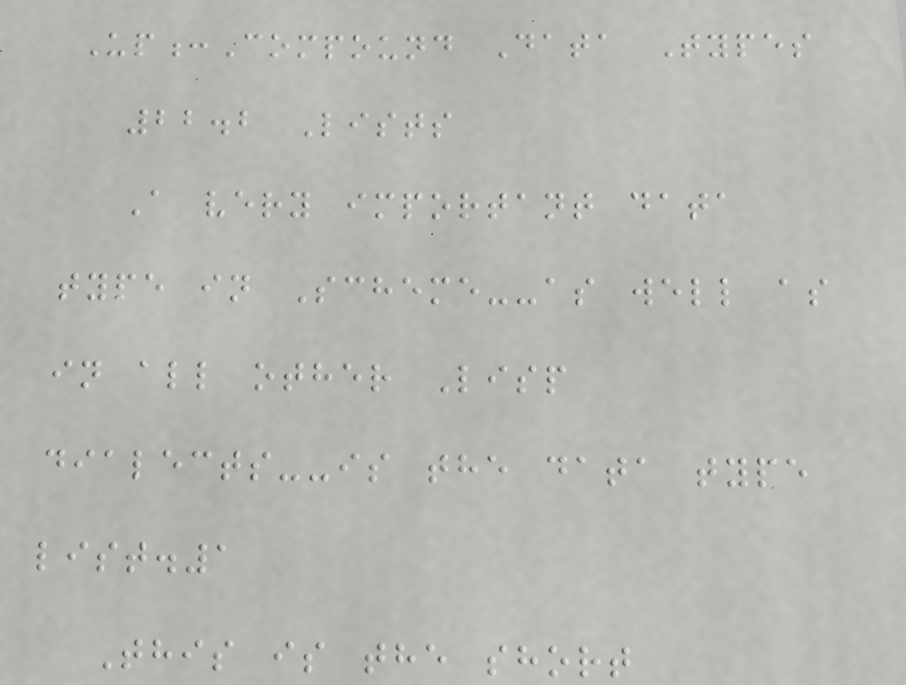Up:Compound Data Types
22.2 Lists
A very important data
type in Scheme--as well as
in all other Lisp
dialects--is the data type
list.1
This is the short
